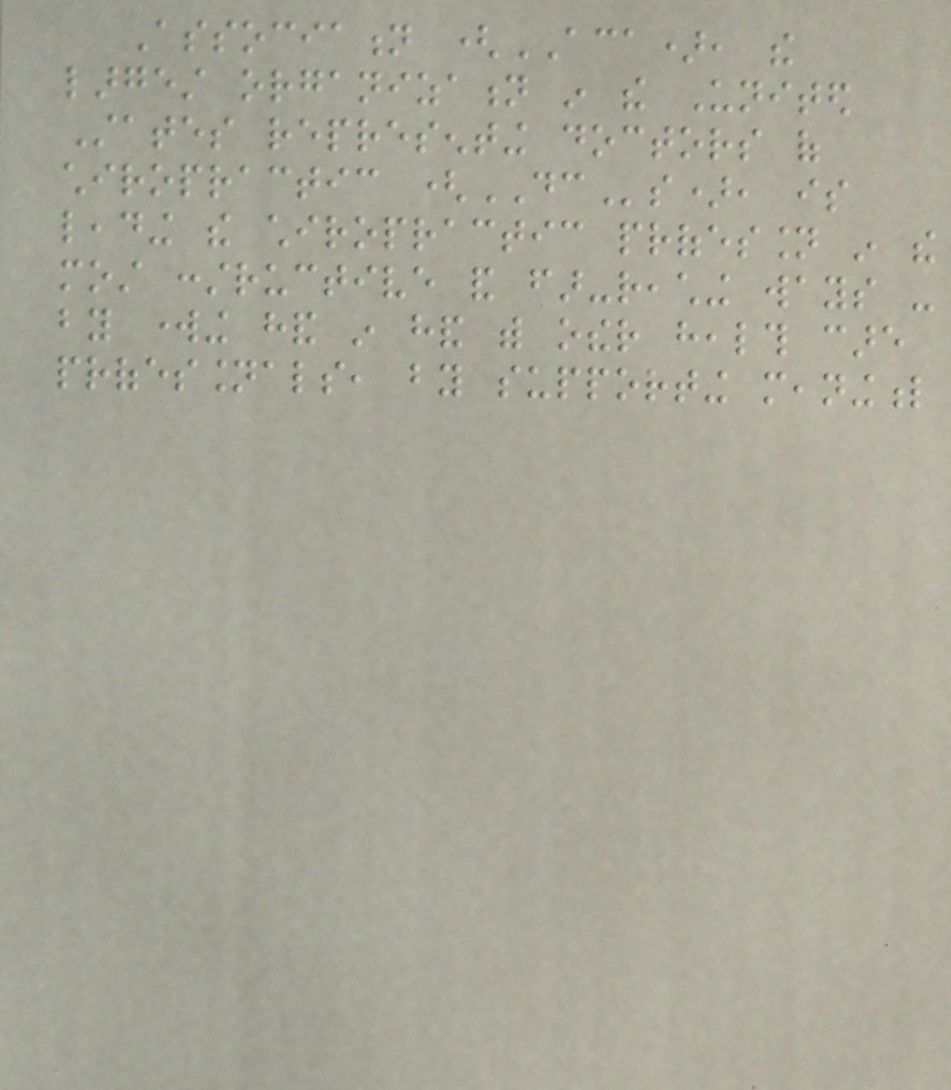Association (ACA), the
largest organization in the United
States representing doctors of
chiropractic (DCs), is
leading the chiropractic profession in the
most constructive and far-reaching ways -
by working hand in hand with other health care
professionals, by supporting meaningful
